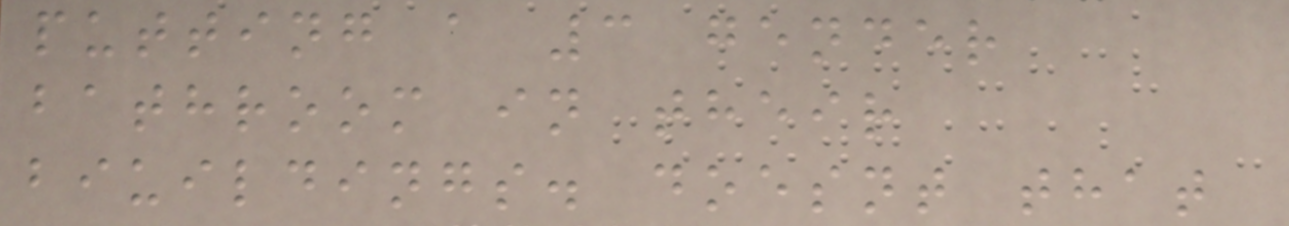putting a 3 gender
bathroom in their
biuildings. doesnt that
